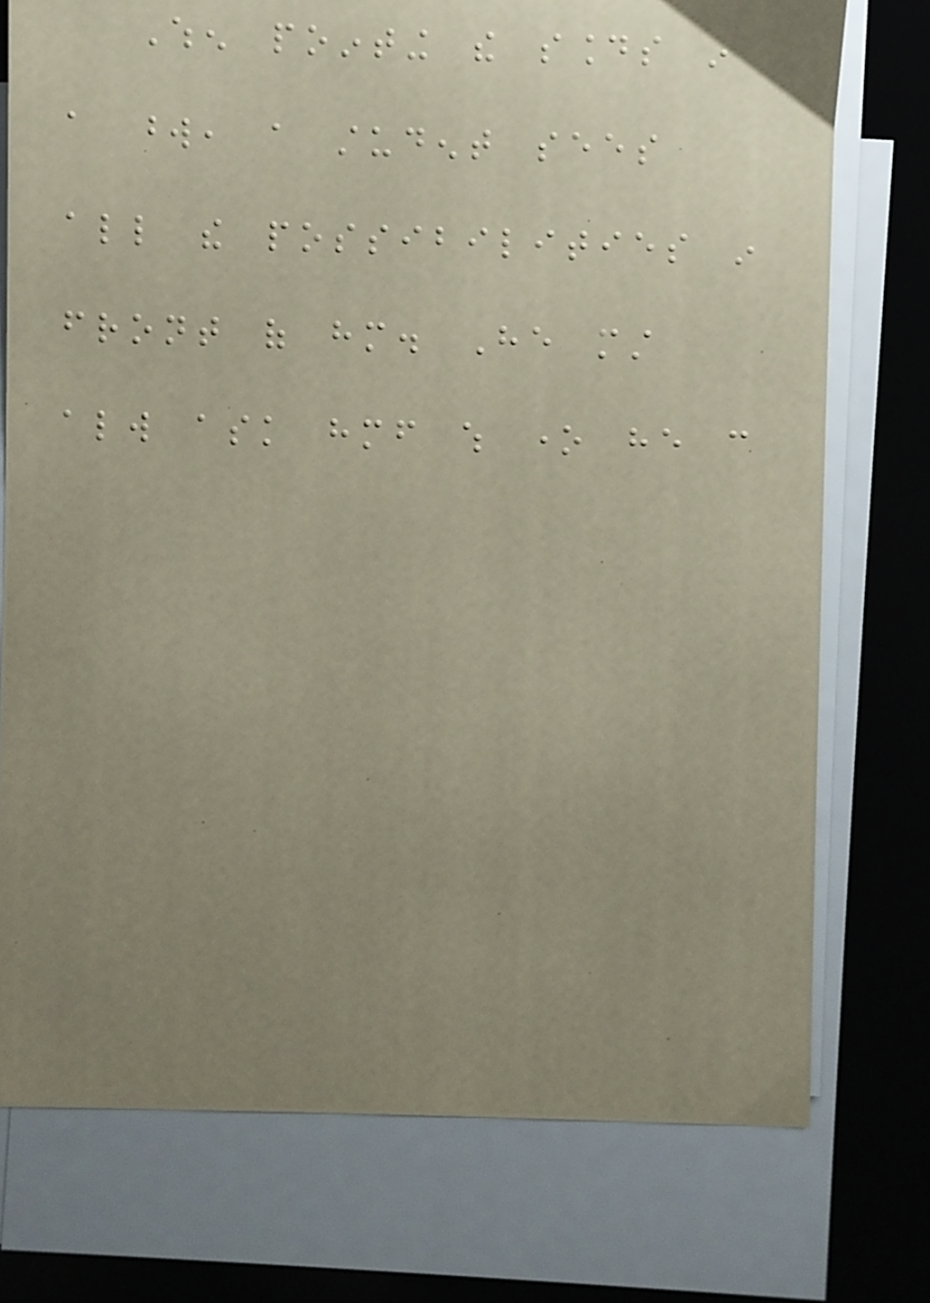When pointing the sounds in
a word, a student sees
all the possibilities in
front of him. He must
always ask himself which one he can
